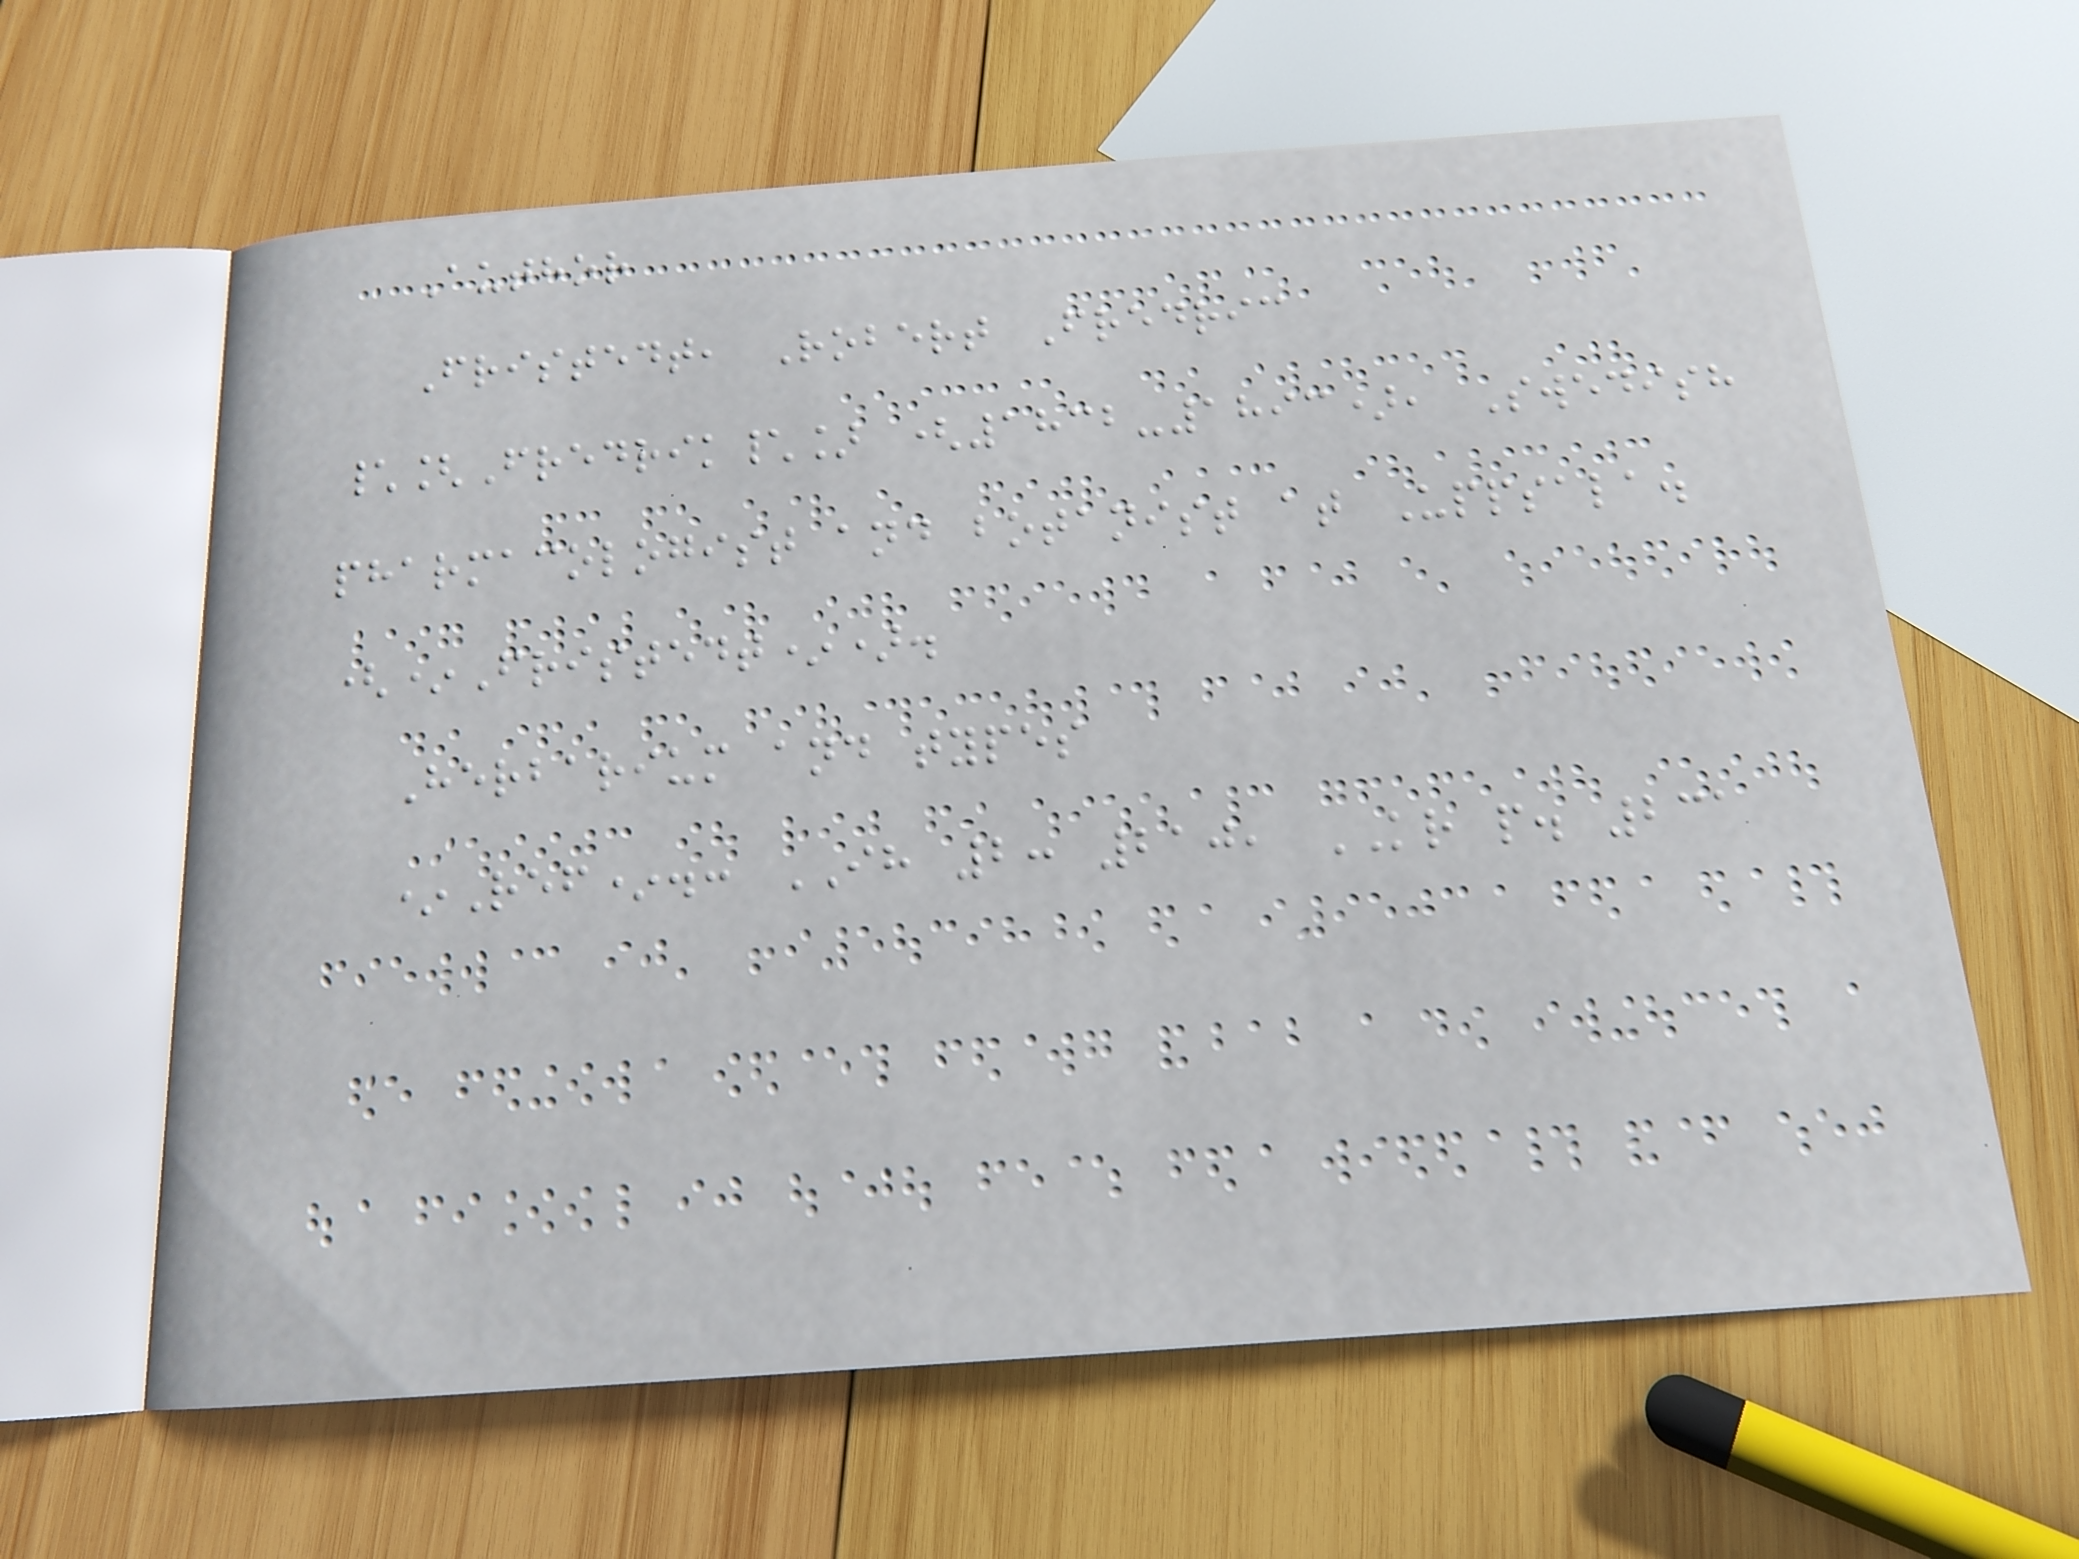Author
Fristedt, Robert Fredric
\[Fredrik\] (1832-1893), Swedish
pharmacologist and botanist at Uppsala.
(*Fristedt*).
Herbarium and types
*Ref*.: IH 2: 210, KR p. 231
